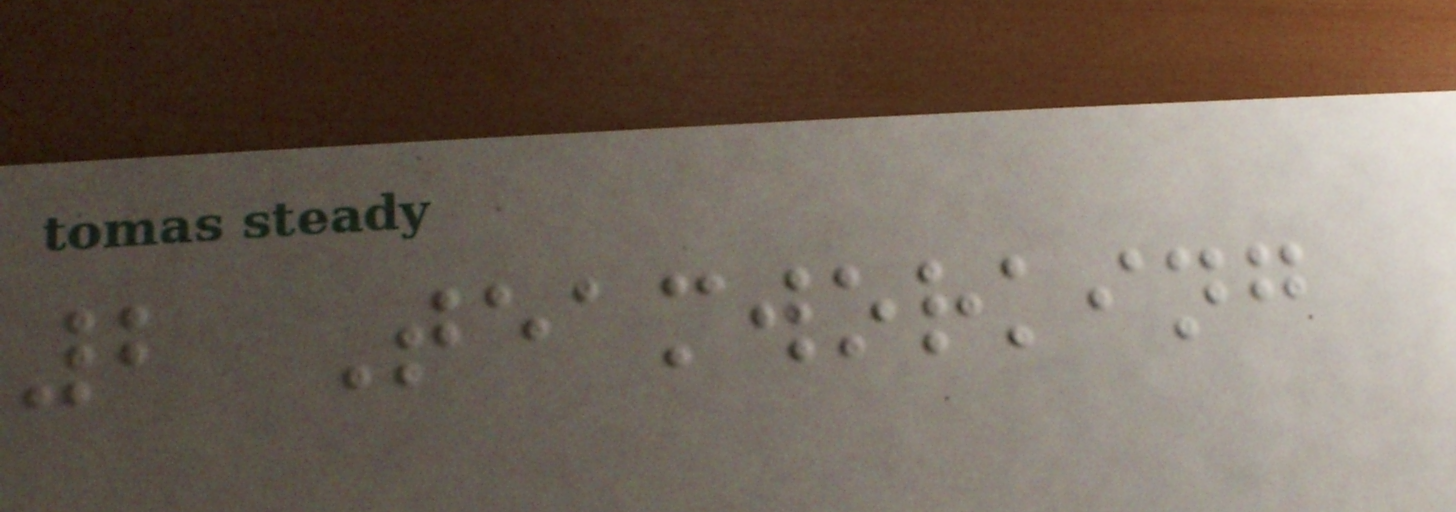2 Teamworking
